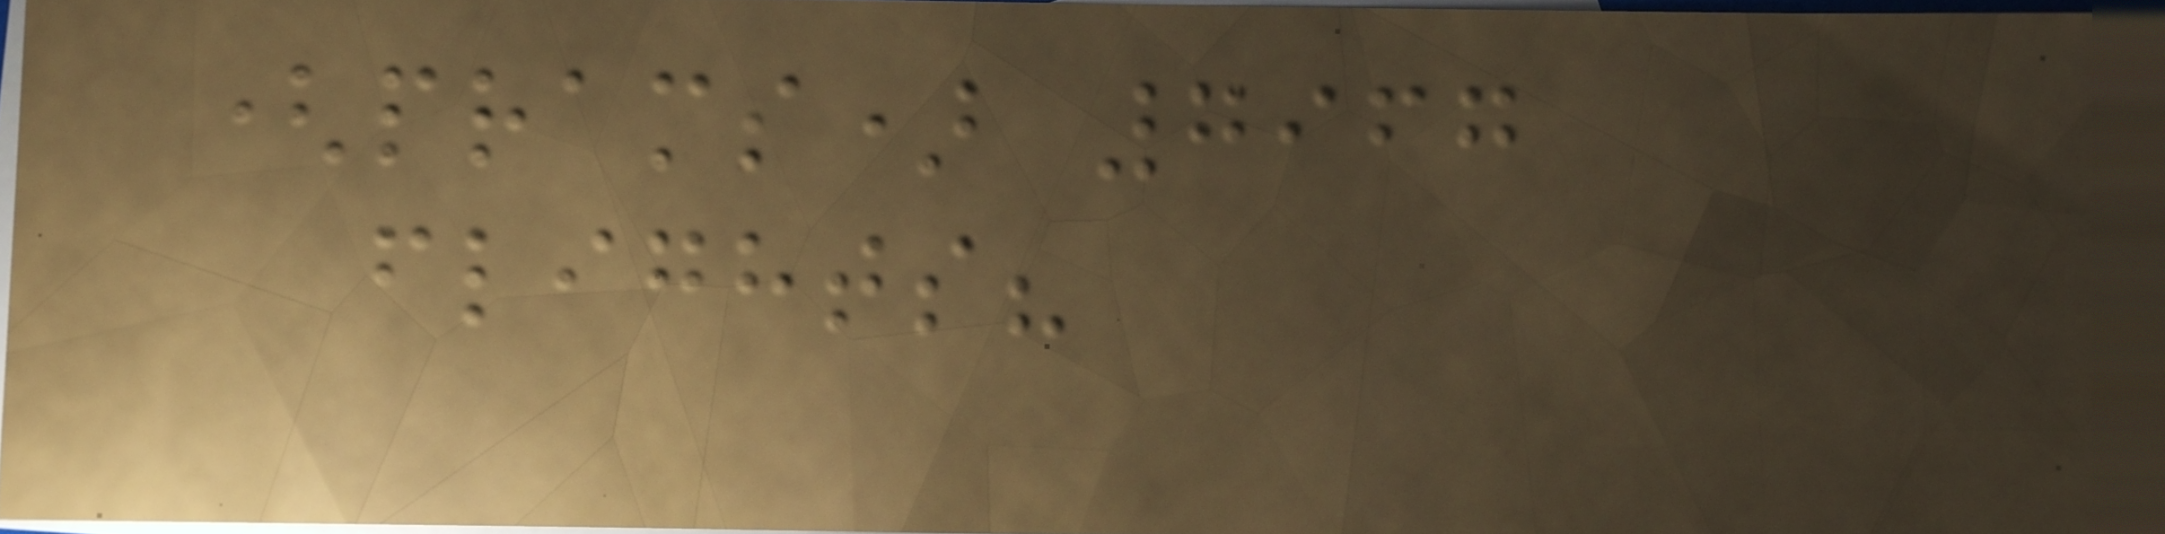(prams) 7967
flights?
